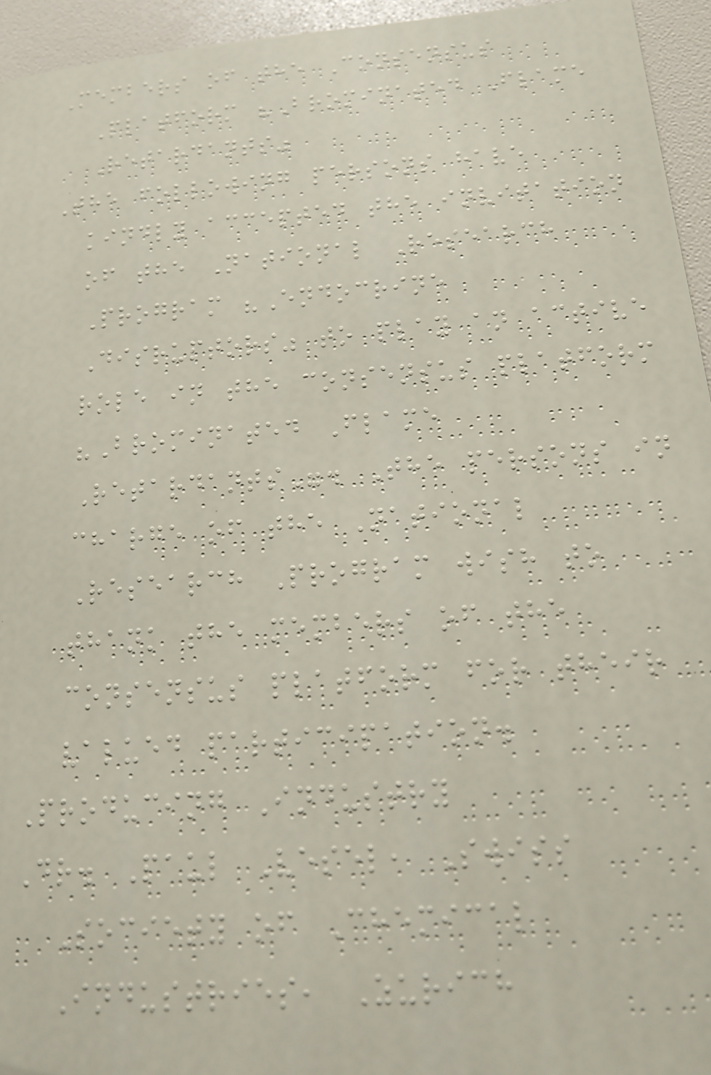Members of the Consensus
Platform "Brominated Flame
Retardants"
The following persons have
kindly accepted the invitation
of the National Research
Program "Endocrine
Disruptors" to play an active
role in the consensus platform
"Brominated Flame
Retardants". The persons in
charge of the National
Research Program wish to
thank the members of the
consensus platform for their
valued participation.
Producing Industry
Dr. Paul Vesel, Swiss
Society of Chemical
Industries, Zurich
